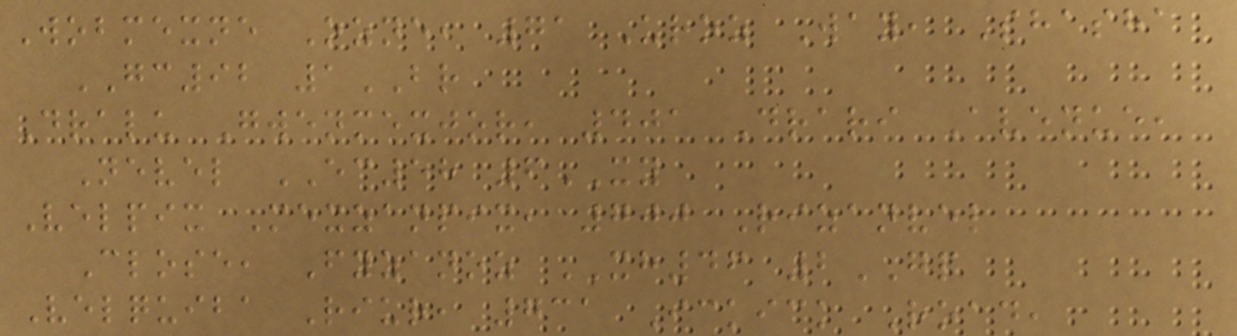Wobmexne Ozne, 71 Uroz Way, Shasha
GC92 1BR
Dralu Gwenmexjor, 401 Drari Avenue,
Nevel EC58 6XY
Velpix Mexzanpix, 700 Rizanvel
Close, Fyzanoz XH46 2GP
Velquiba Riur, 731 Ickick Road,
